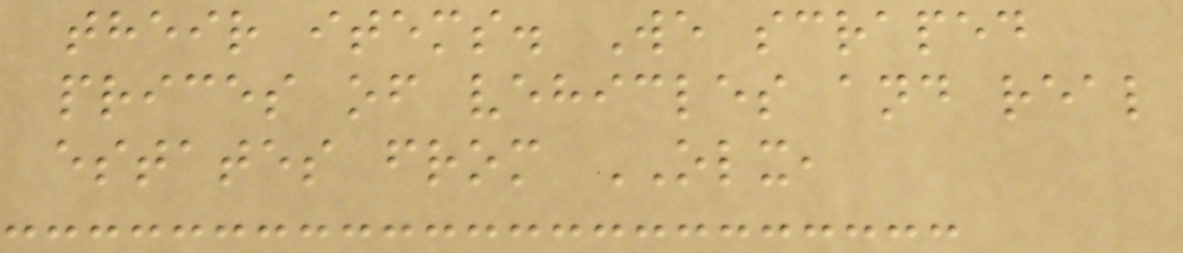their items. We scraped
prices of vehicles and real
estates from OLX,
